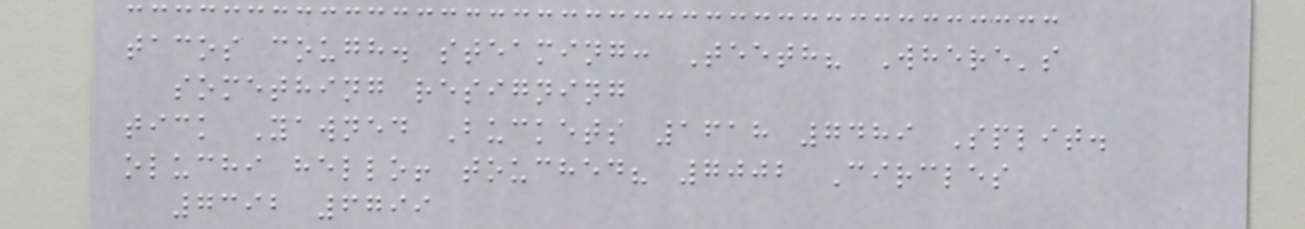tacos cough. steaming: Teeth? Where's
something resigning
tick Yawned Buckets 1618 7489 Split.
oluchi hello! touched? 7002 Circles
7392 6799
